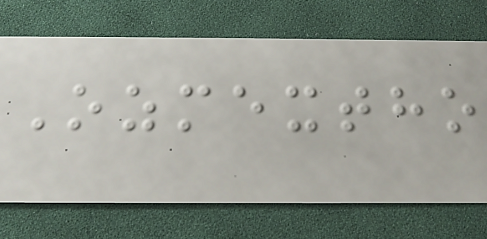Ozmextho
